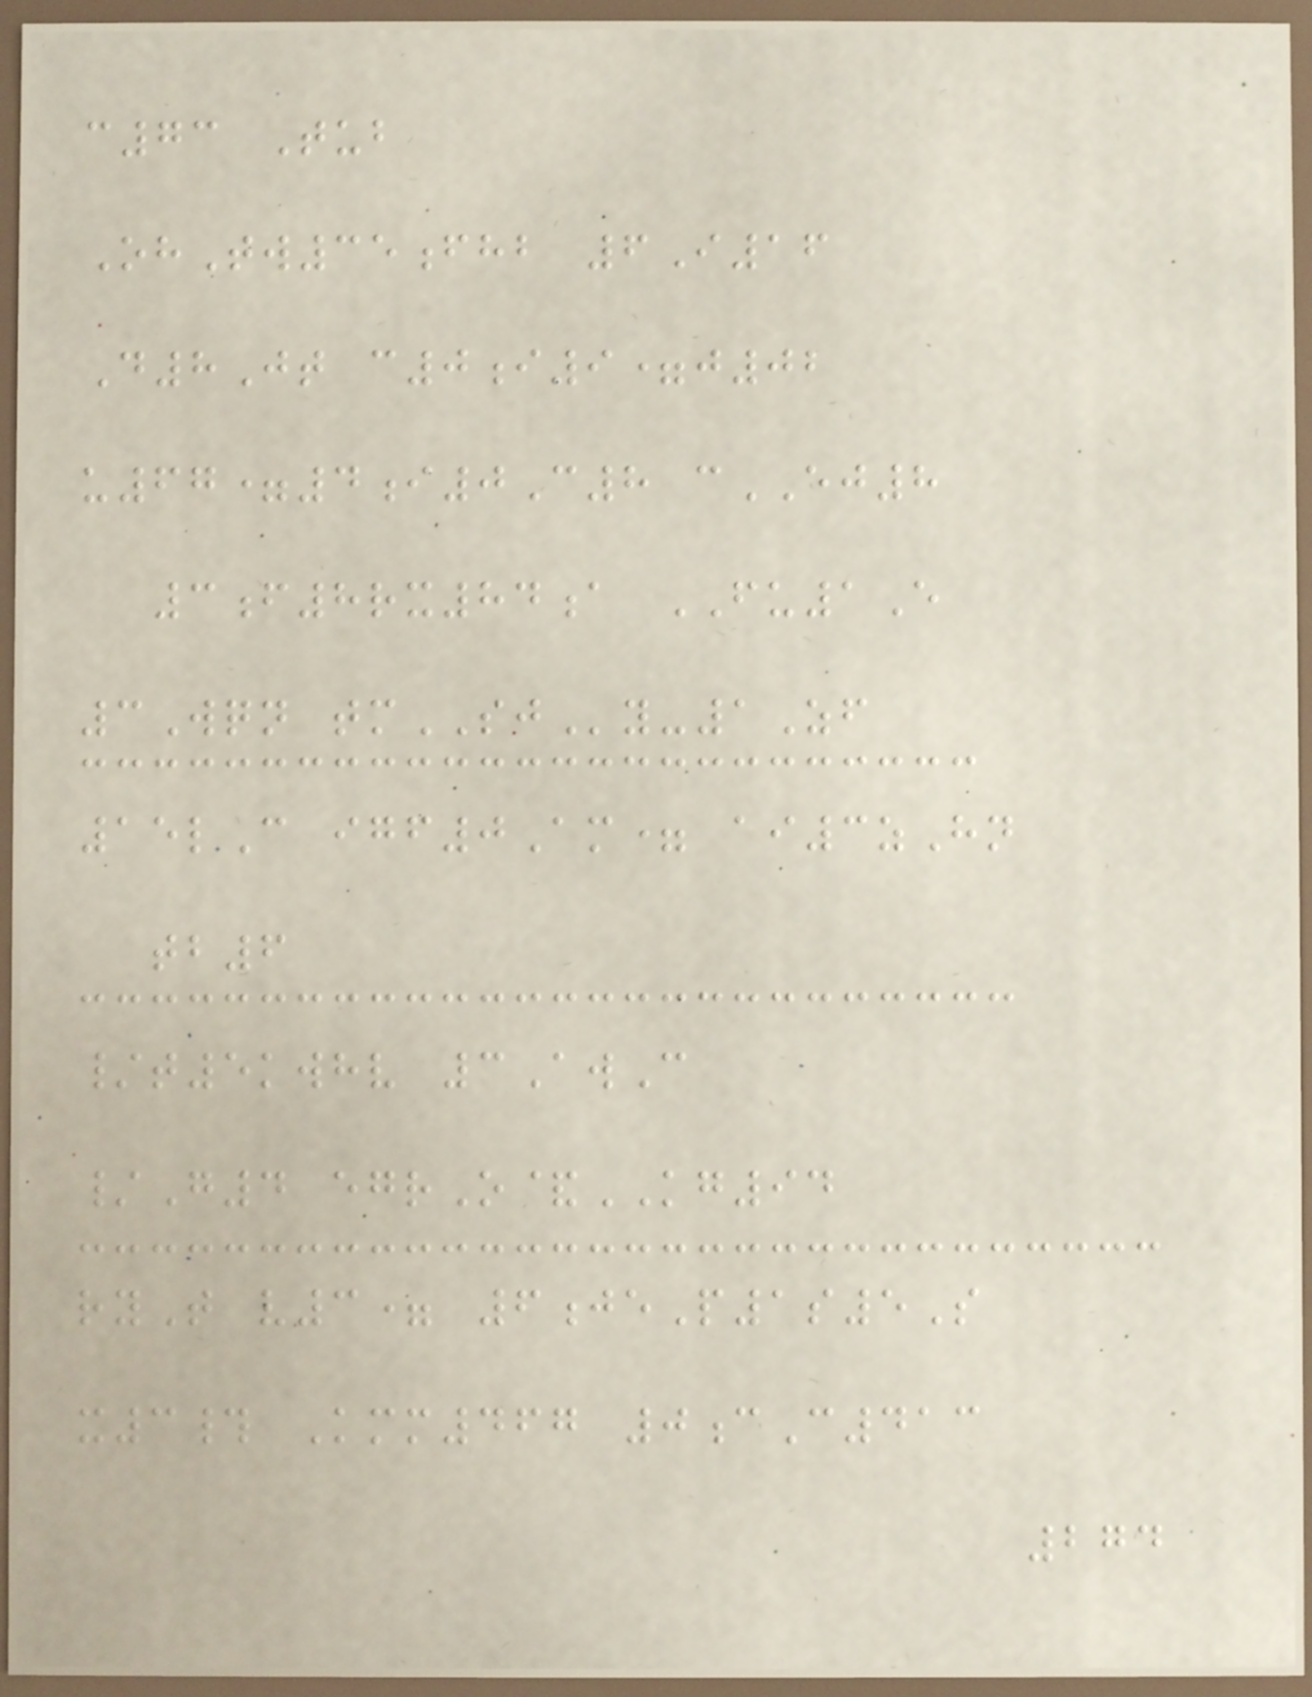c73 Tub
OhTw35fhb 6I16
D8Jt c0i9=j02
u67=4i0C8 cEJ8
3f8rx84a FU1E
3Wqn tmSJy-1Zf
15lC igf0Am= ai3zHn
tb6
/t5kwhv 3AwC
/G4 egrO&KG94
ryT v3= 6jeP1s5S
x3# Kmm467 0cC413
274
